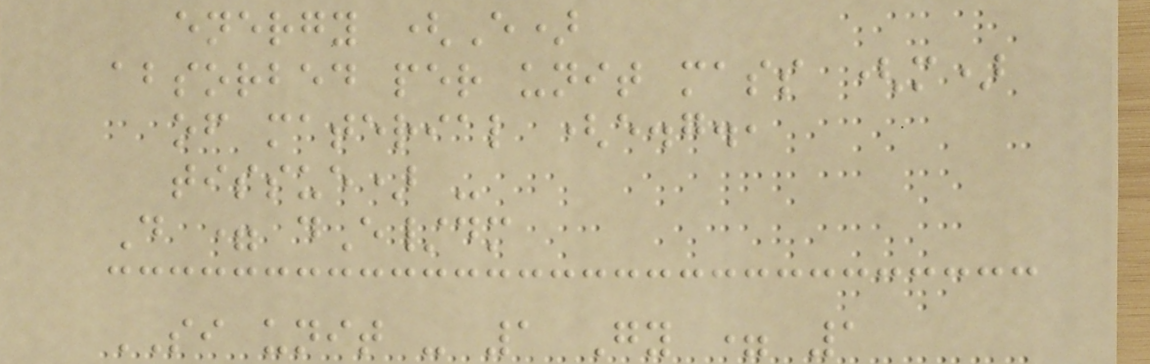energy (E)
absorbed per unit mass (m)
of material (e.g.,
tissue) -
D = dE/dm
SI unit - 1 Gy = 1
